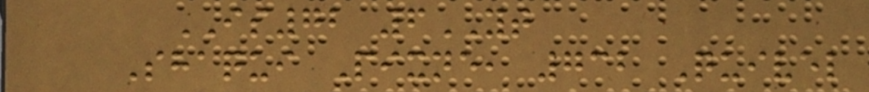IS72 6YT
Shaqui Pixne, 732 Quivel
